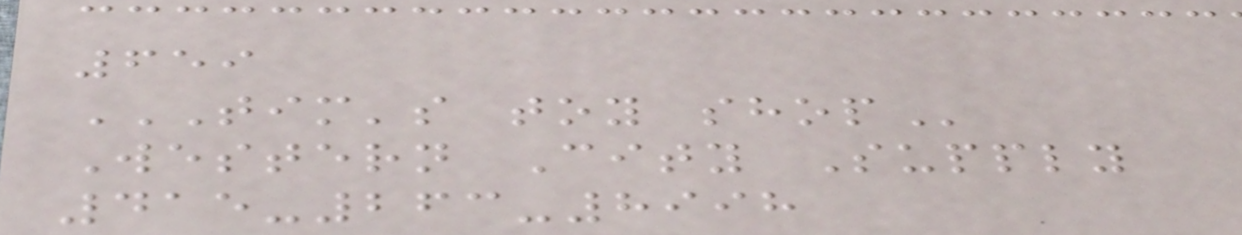659
TIM'S TOY SHOP
Western City Supply
415-263-8998
